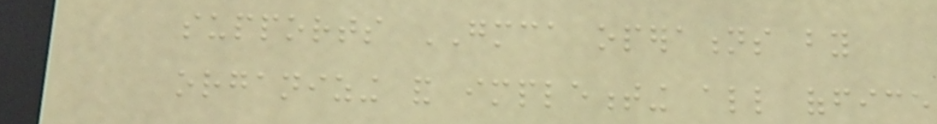supports GMCA operations by
organizing and implementing all office
